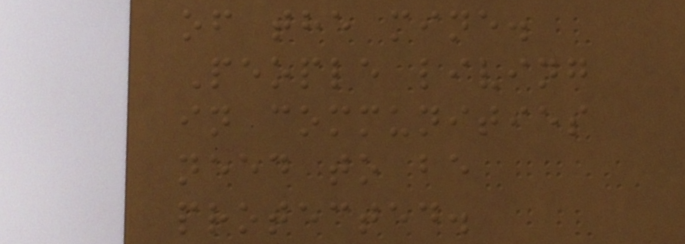of the mine.
People living
in communities
need to be
protected.
